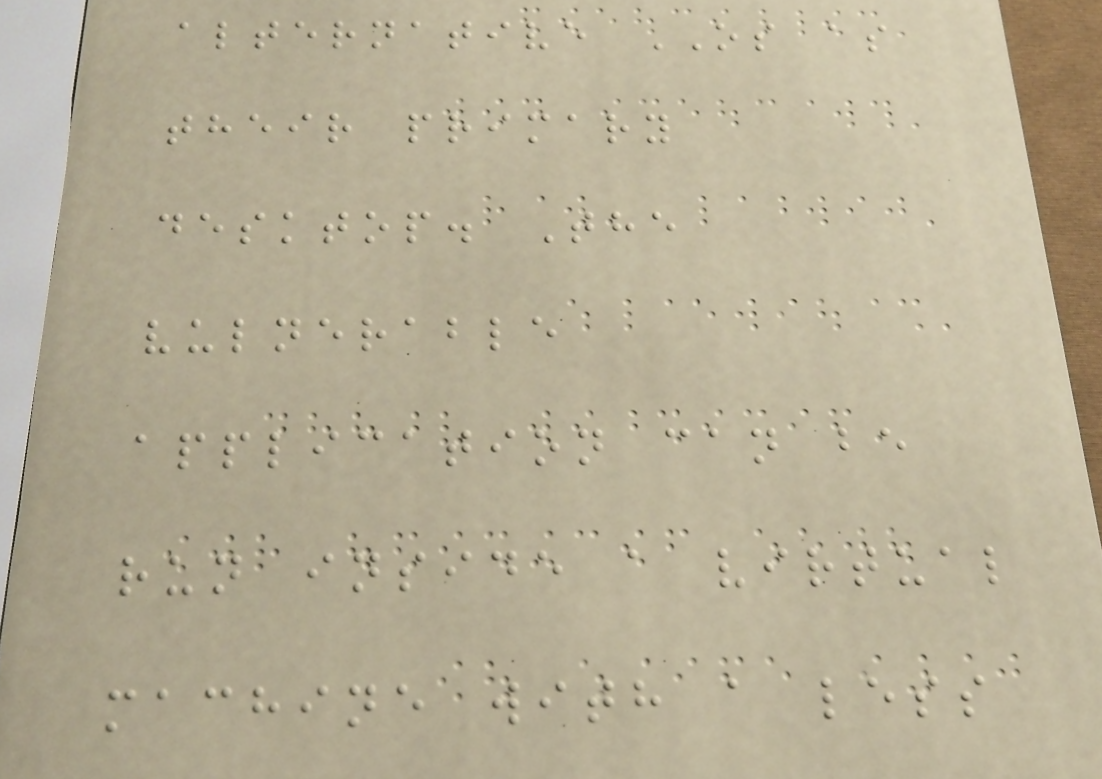alternative OS as
their primary
desktop. The
vulnerable
application can be
run inside a virtual
machine with a less
